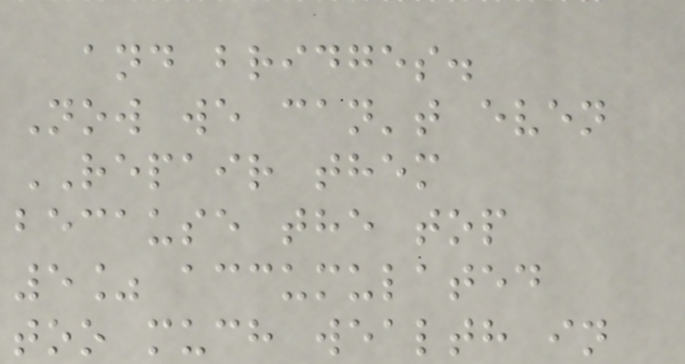and bridges.
Now we can't even
REPAIR them
because the top
5% accumulated
too much wealth in
